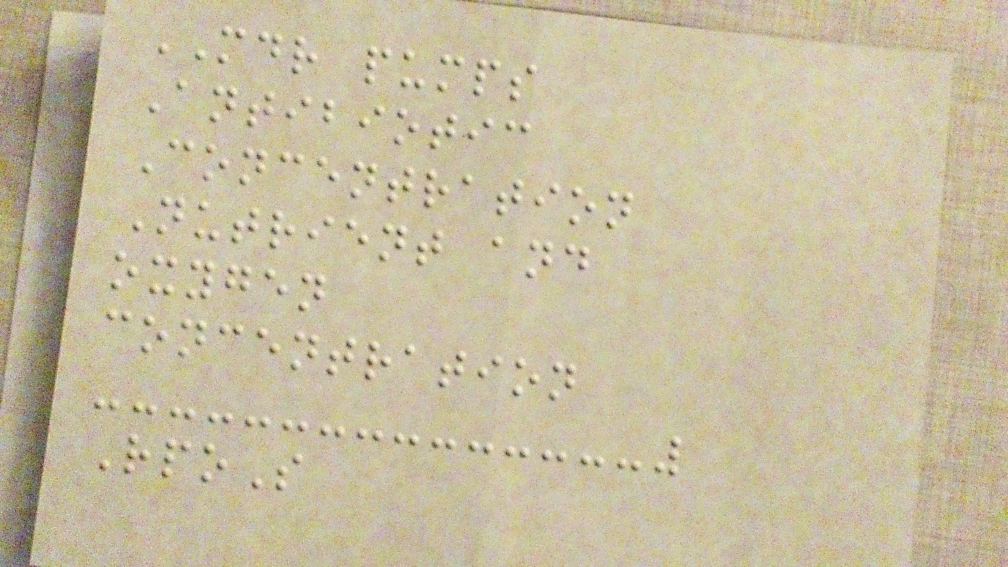MDR pumps
Antibiotic
Concentration
Nutrient and
oxygen
concentration
RpoS
